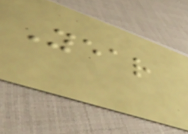Year
